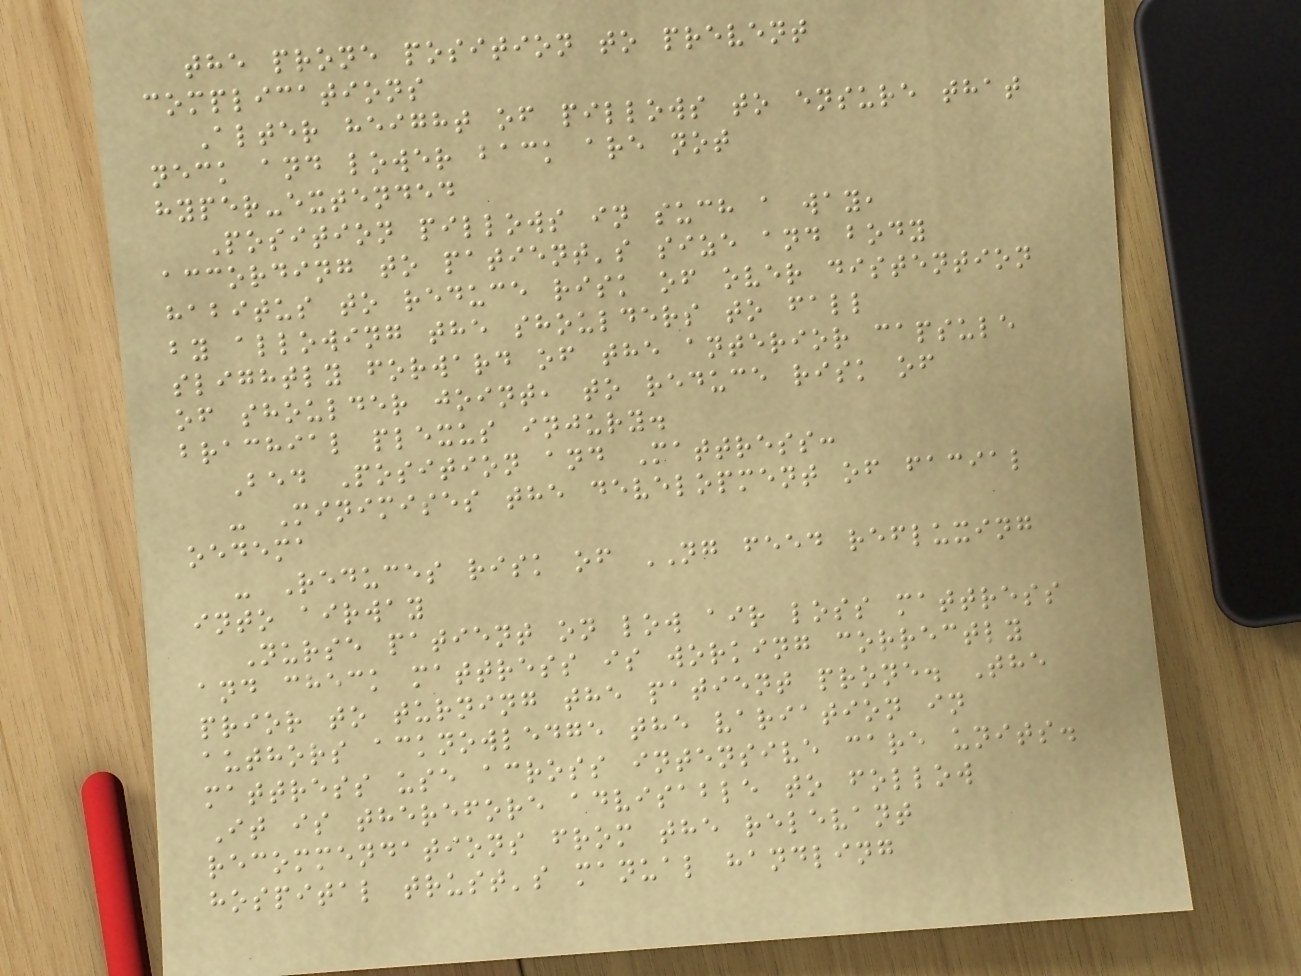the prone position to prevent
complications
Alter height of pillows to ensure that
neck and lower back are not
hyper-extended
Position pillows in such a way,
according to patient's size and body
habitus to reduce risk of over distention
by allowing the shoulders to fall
slightly forward of the anterior capsule
of shoulder joint, to reduce risk of
brachial plexus injury.
Bed Position and Mattress:
- Minimises the development of facial
oedema
- Reduces risk of NG feed refluxing
into airway
Nurse patient on low air loss mattress
and check mattress is working correctly
prior to turning the patient prone. The
authors acknowledge the variation in
mattress use across intensive care units.
It is therefore advisable to follow
recommendations from the relevant
hospital trust's manual handling
